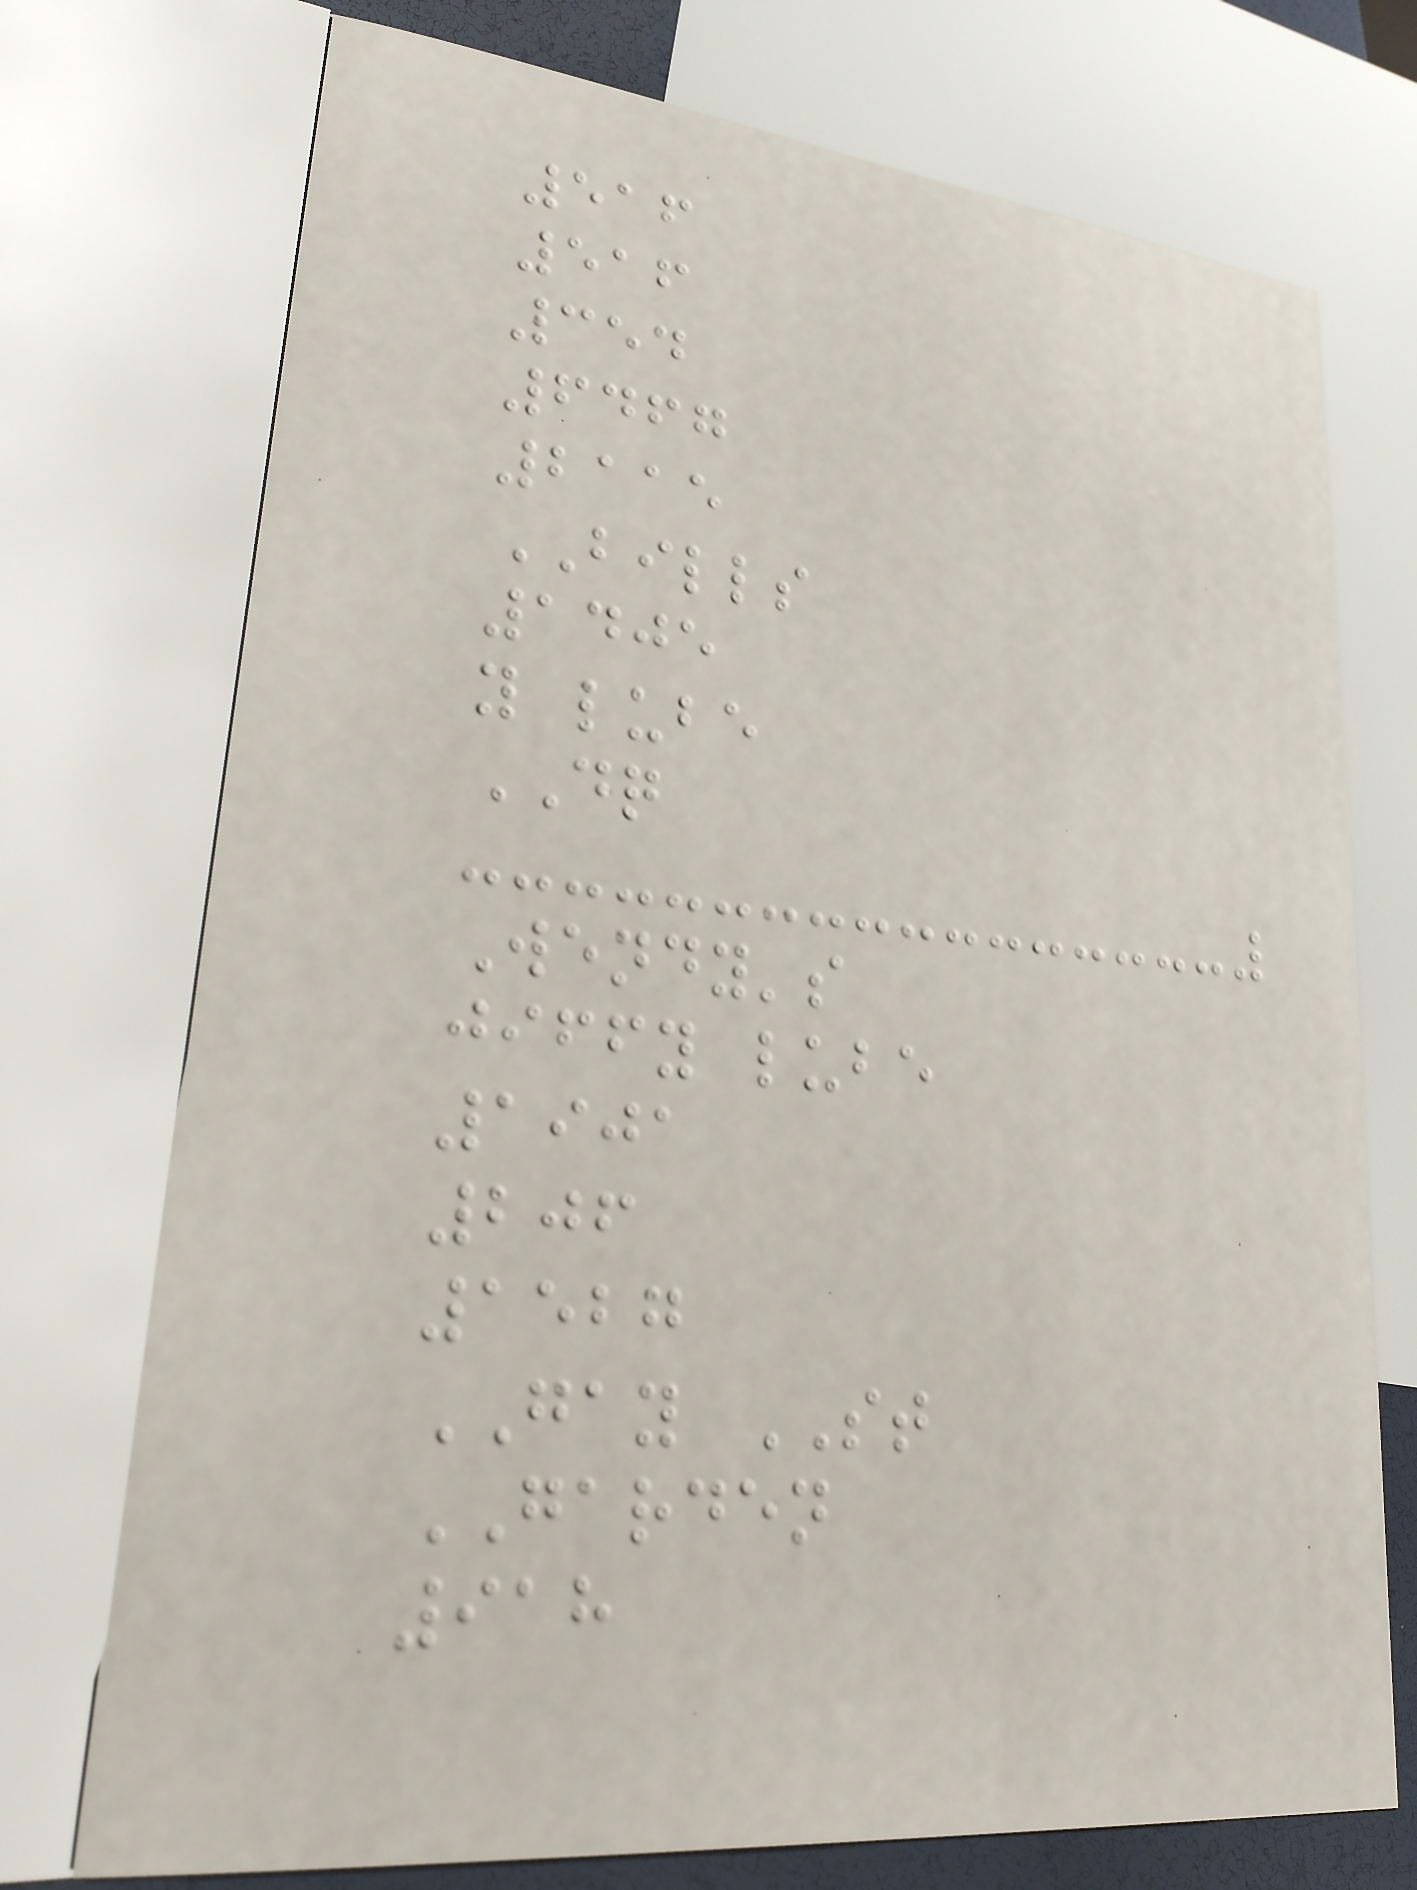516
516
354
6467
2115
BILLS
1405
y lube
DQ
Wendy's
jiffy lube
1901
206
1527
GAY ST
GARDEN
918
